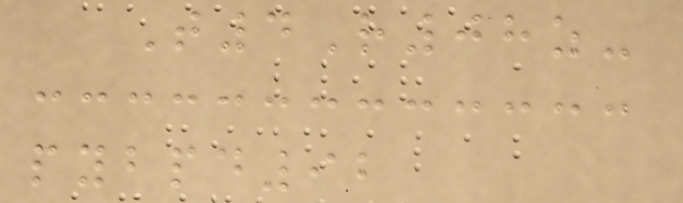T4R08z-
pybpd92
